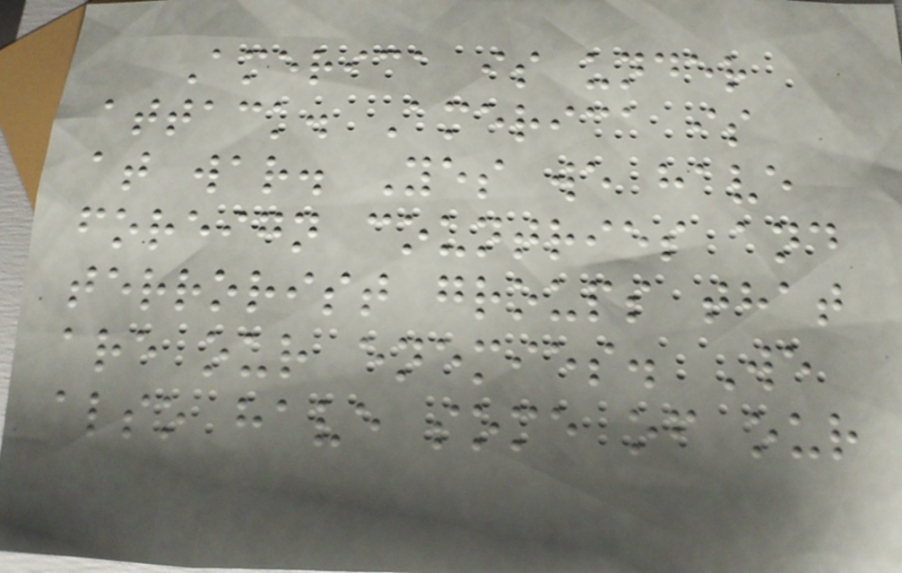America is under
attack. America is
at war. Yes we have
foreign countries and
terrorist groups that
are our enemies. We
also have some of our
